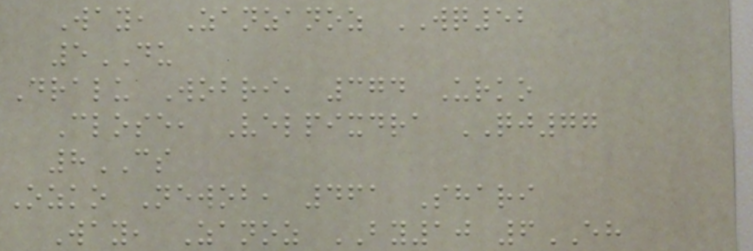Way, Zanzanoz WQ52
5DU
Dralu Wobri, 374 Urko
Close, Velpixdra QJ77
8CS
Ozko Newob, 461 Shari
Way, Zanoz BY10 6EH
